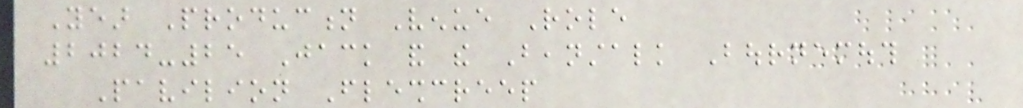Year Production Venue Role
2024-25 Jack and the Beanstalk Bournemouth
Pavilion Fleshcreep
